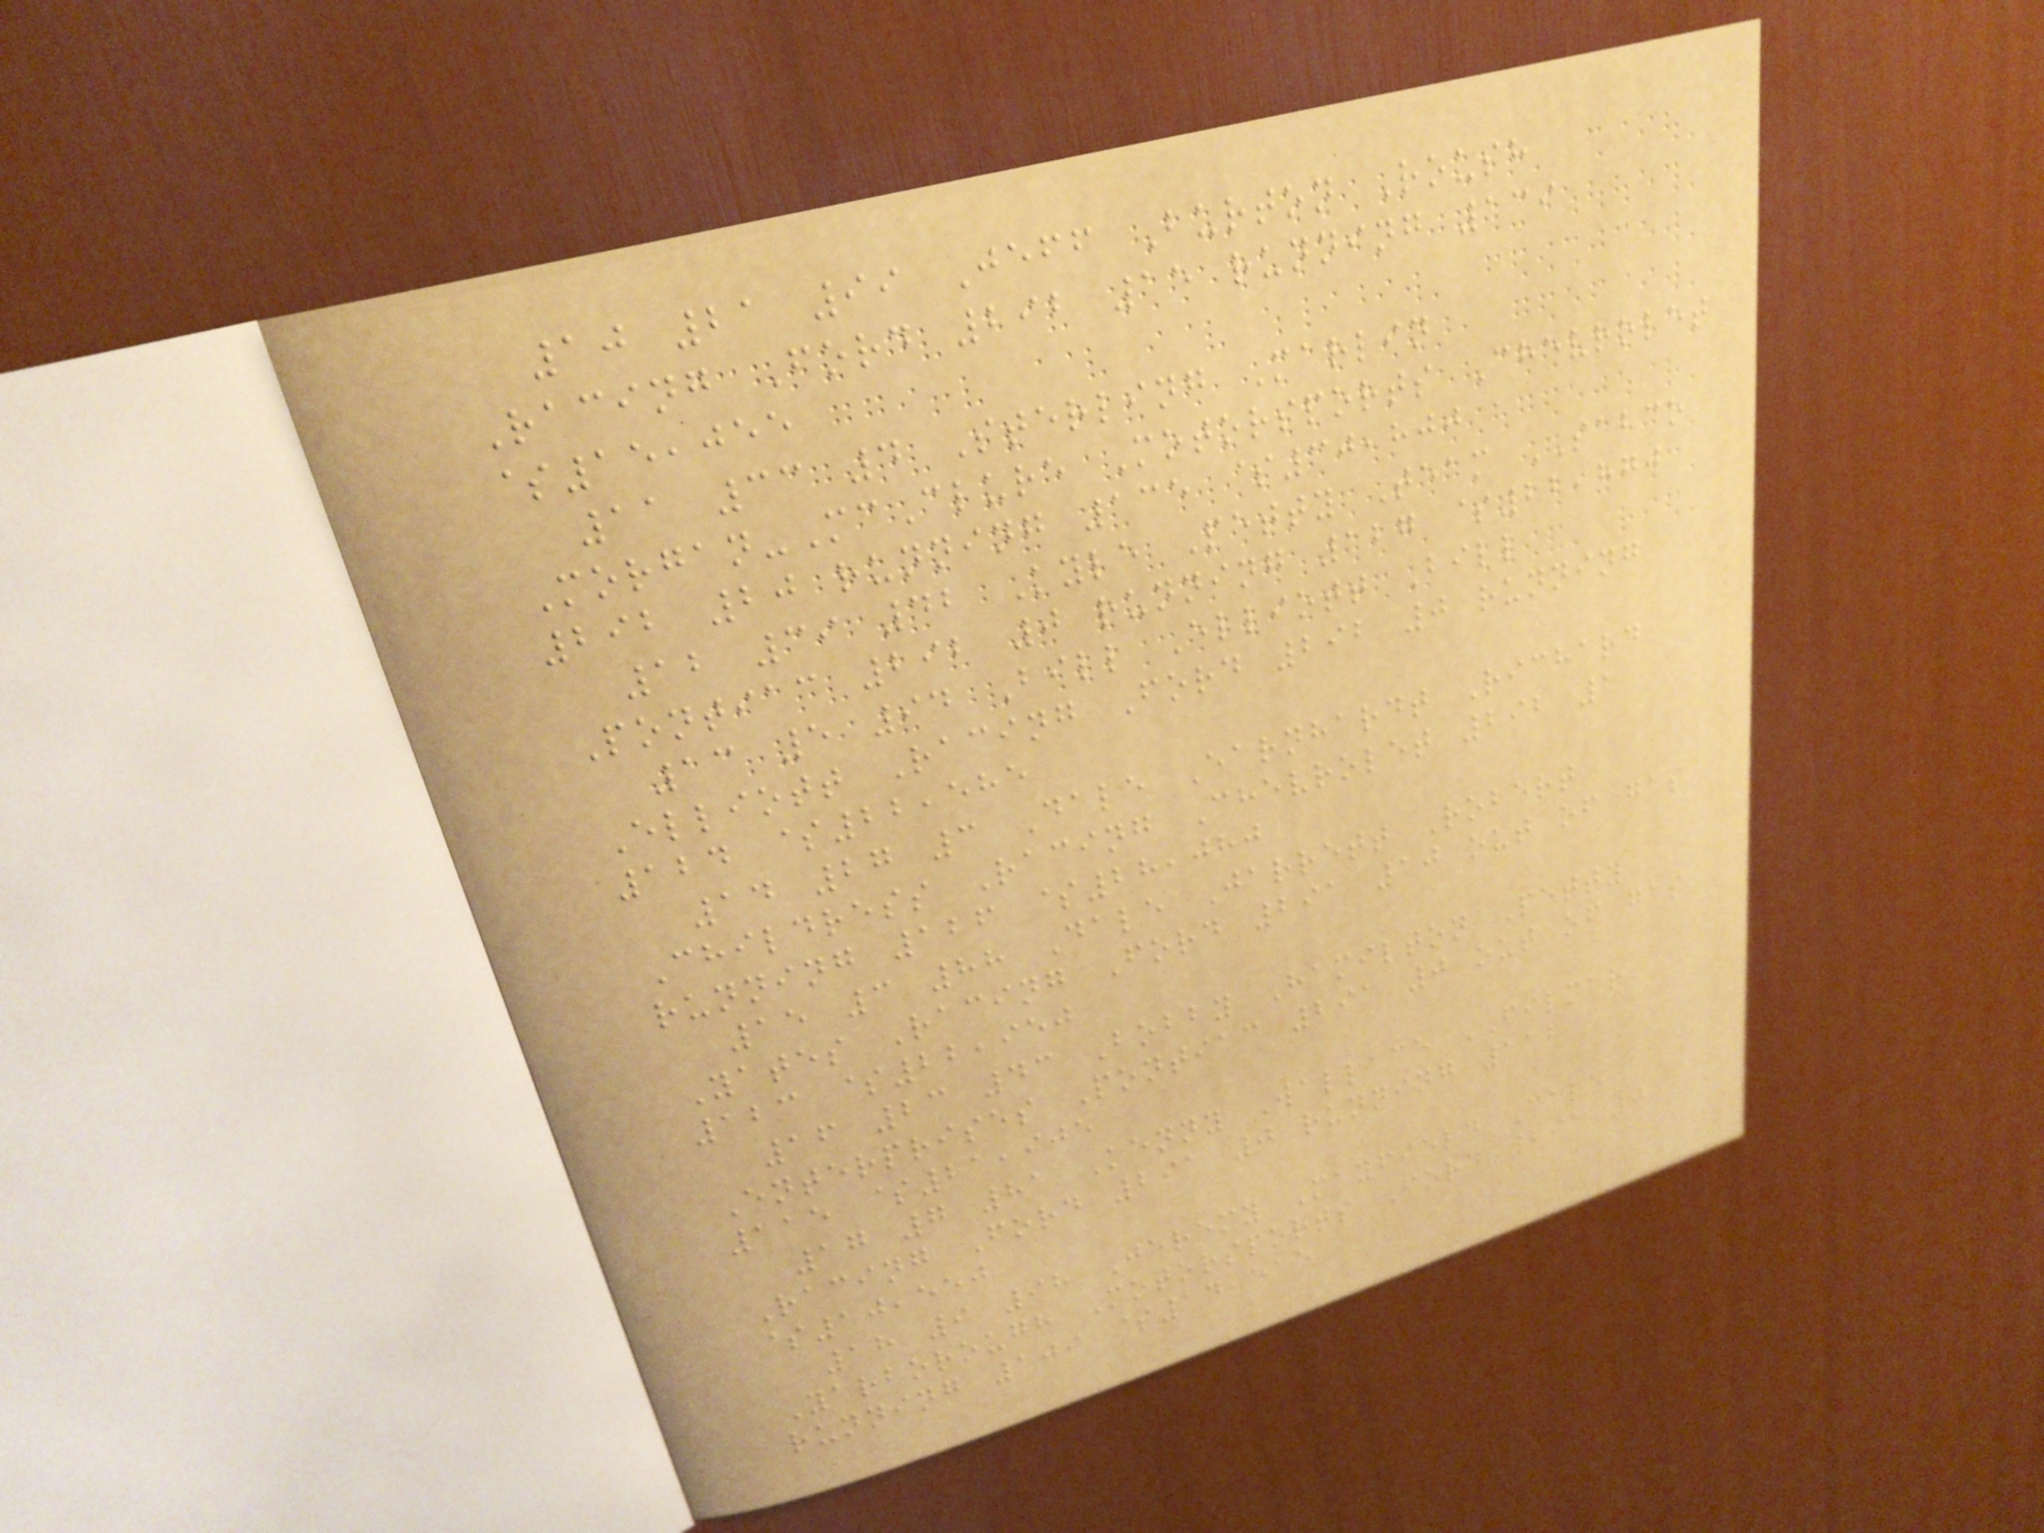10 21 99 Jeff Burton Roush
Racing Ford 292 15 running 139
$15,055
11 33 4 Sterling Marlin
Morgan-McClure Motorsports Chevrolet
292 20 running 135 $30,800
12 39 42 Kyle Petty Team SABCO
Pontiac 292 0 running 127 $22,870
13 5 94 Bill Elliott Bill
Elliott Racing Ford 292 0 running
124 $22,585
14 27 3 Dale Earnhardt Richard
Childress Racing Chevrolet 292 1
running 126 $28,080
15 3 88 Dale Jarrett Robert
Yates Racing Ford 291 10 out of gas
123 $22,950
16 23 43 Bobby Hamilton Petty
Enterprises Pontiac 291 0 out of gas
115 $21,905
17 7 81 Kenny Wallace FILMAR
Racing Ford 291 0 running 112
$10,550
18 9 98 Jeremy Mayfield Cale
Yarborough Motorsports Ford 291 0
running 109 $14,515
